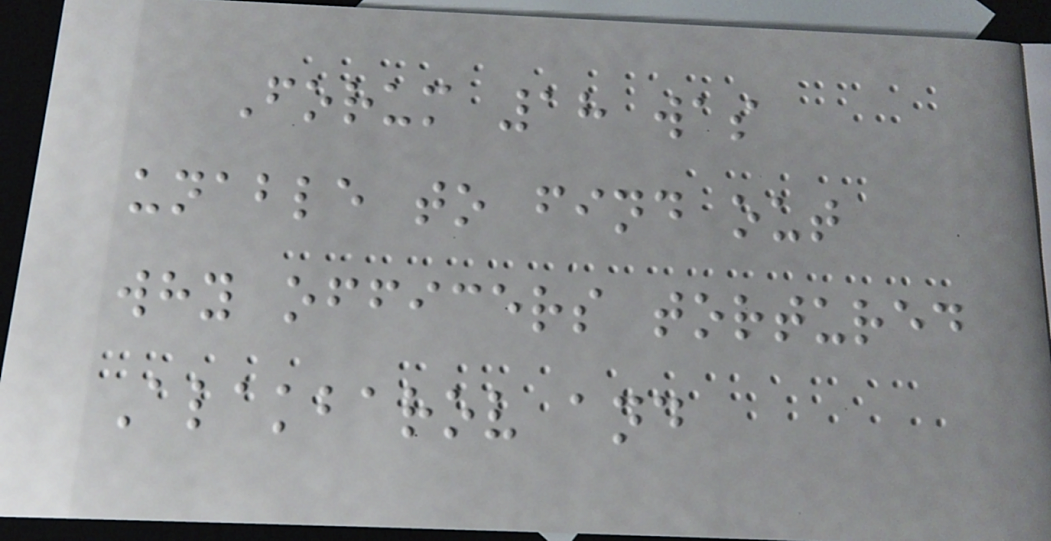Forum 18 was
unable to find out
why officers tortured
Alakbarov and
